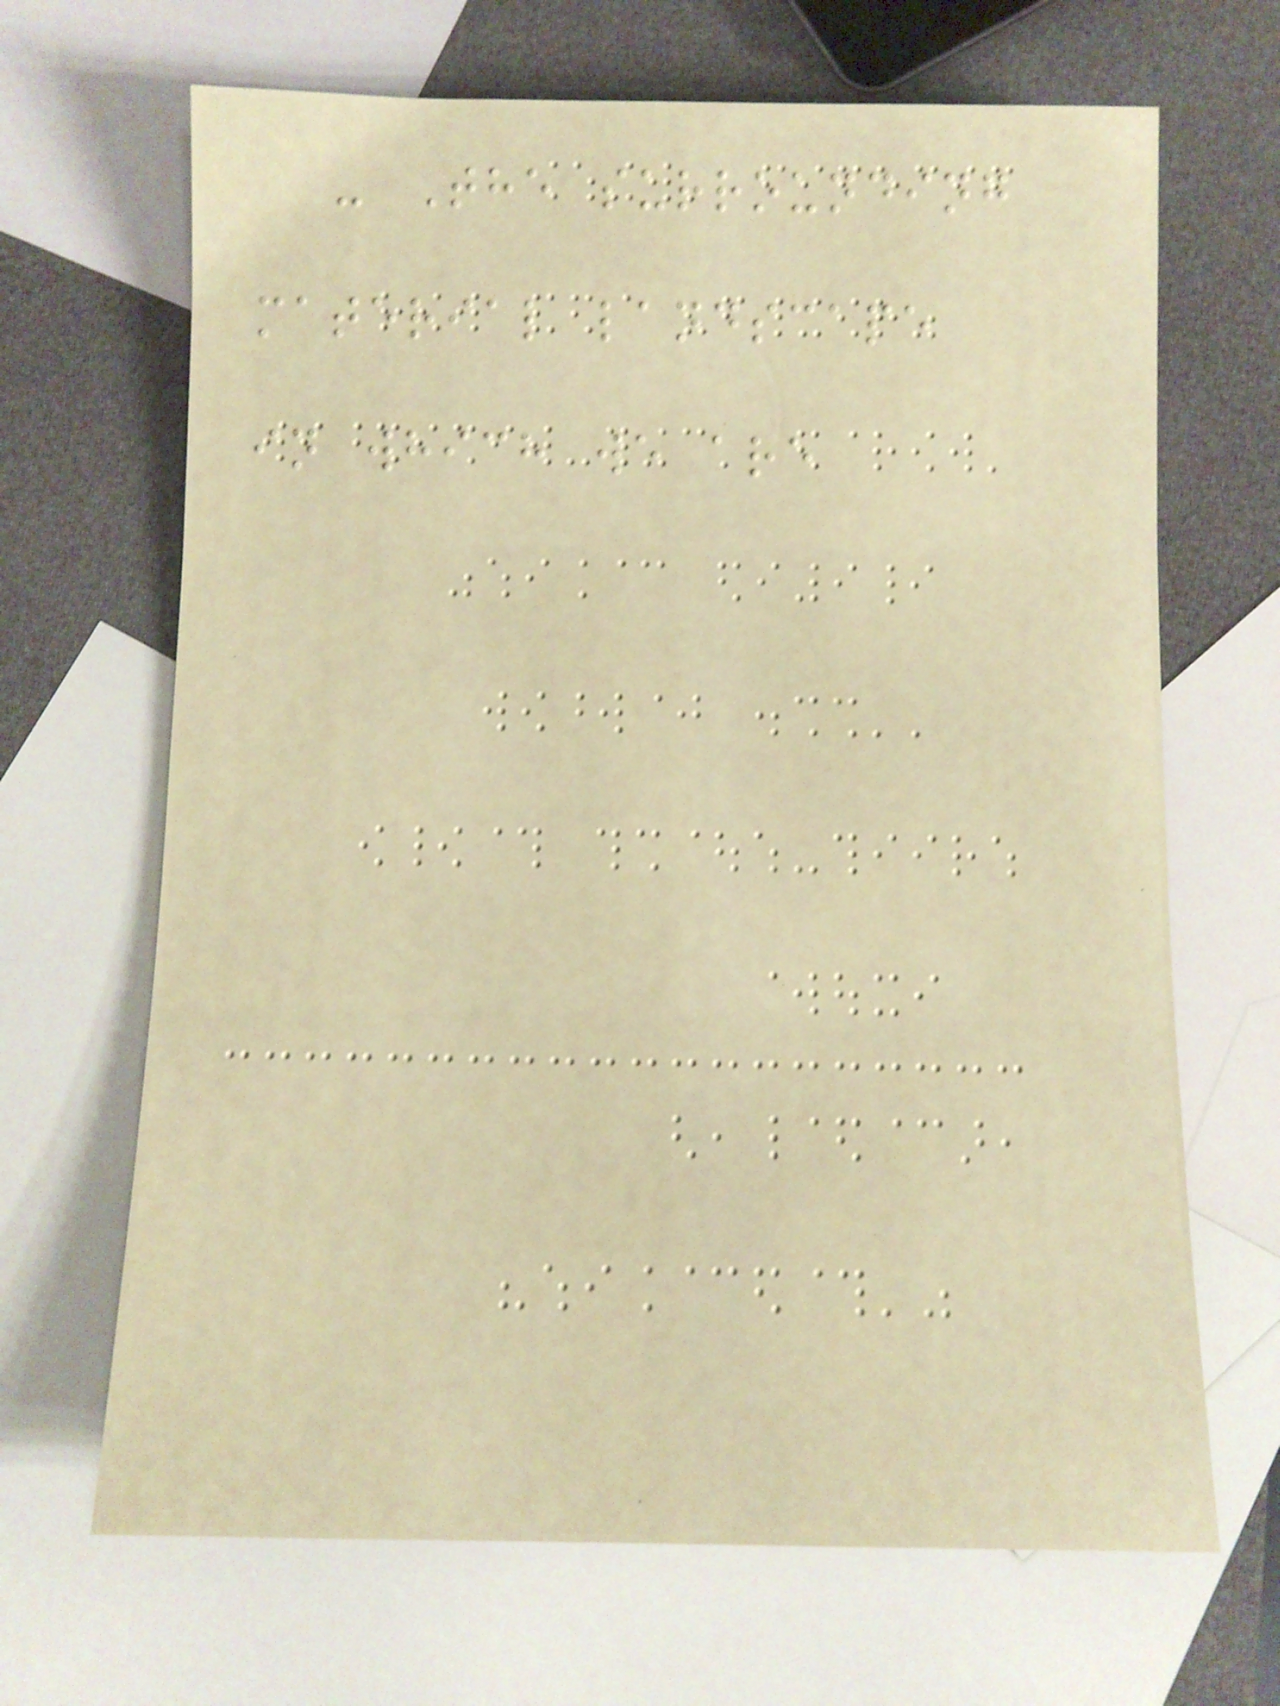- The surrounding
material landscape
in which we are
